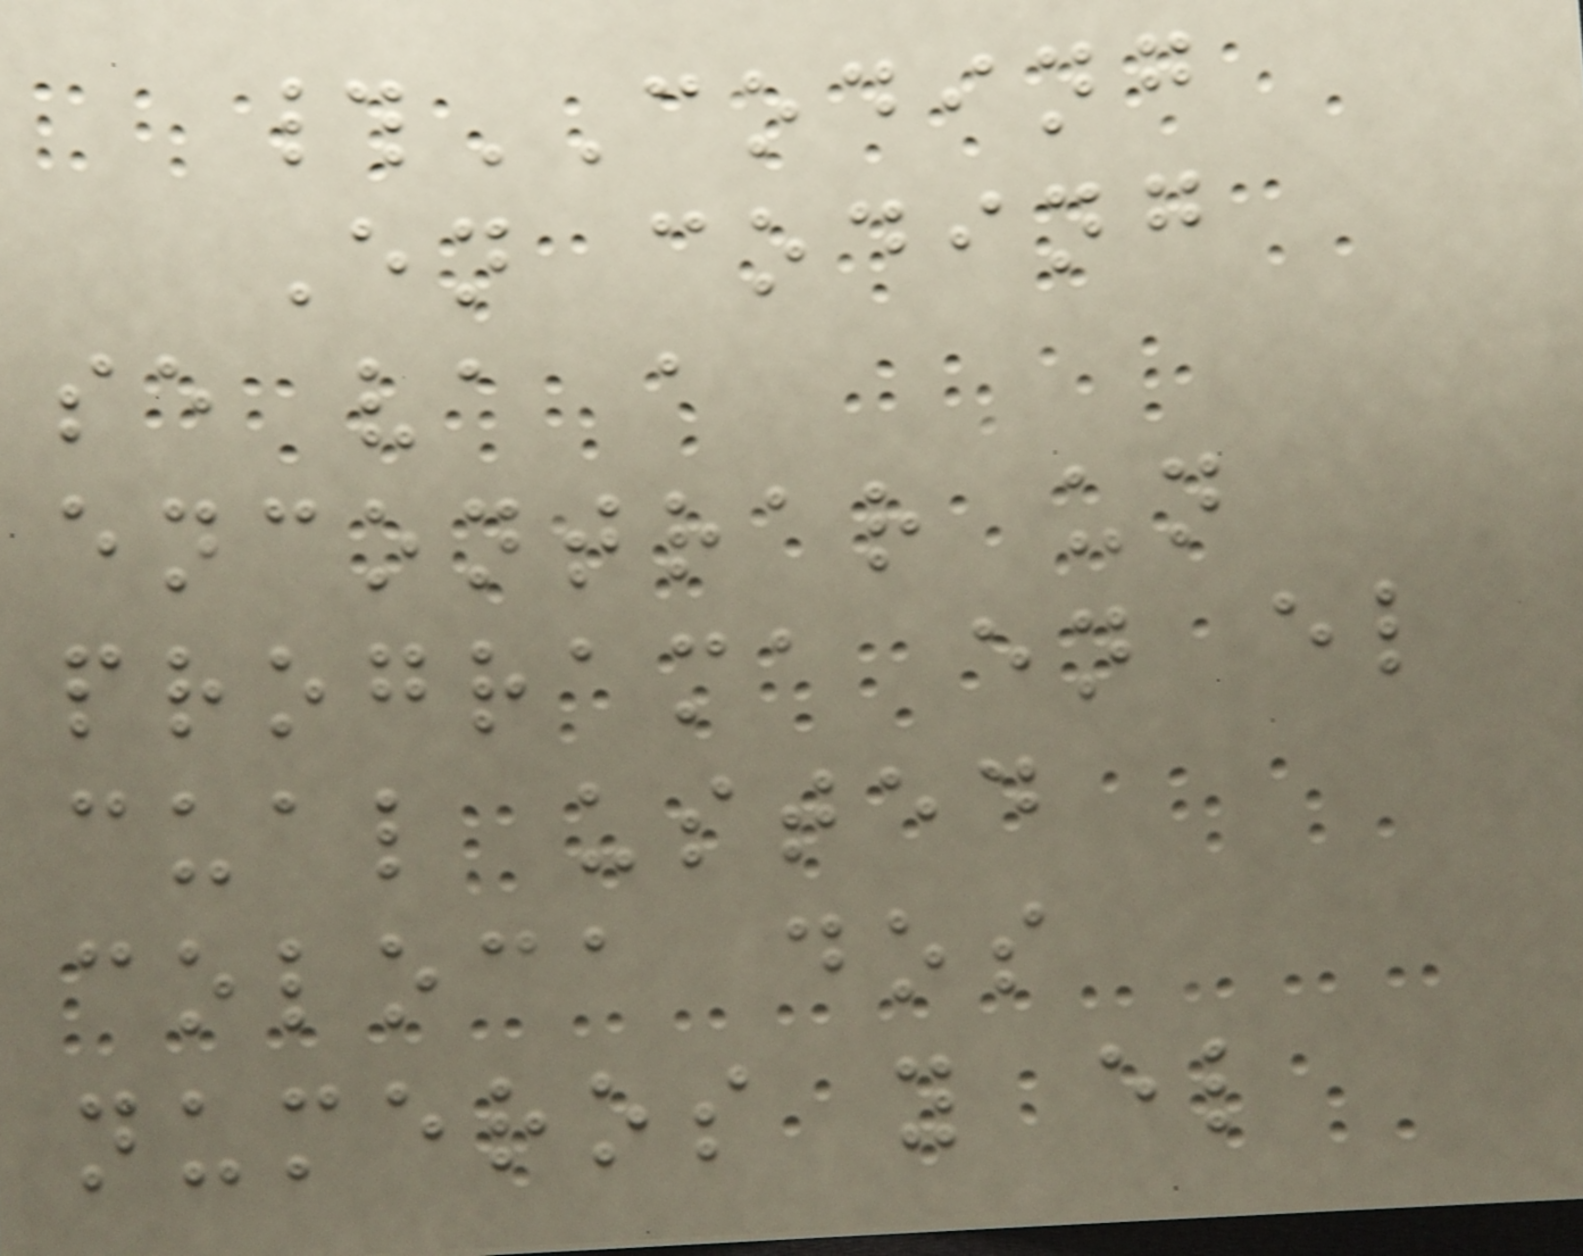#CODING
En coding
se va a
encontrar un
programa en el
cual usted
coloca dos
numeros y el
